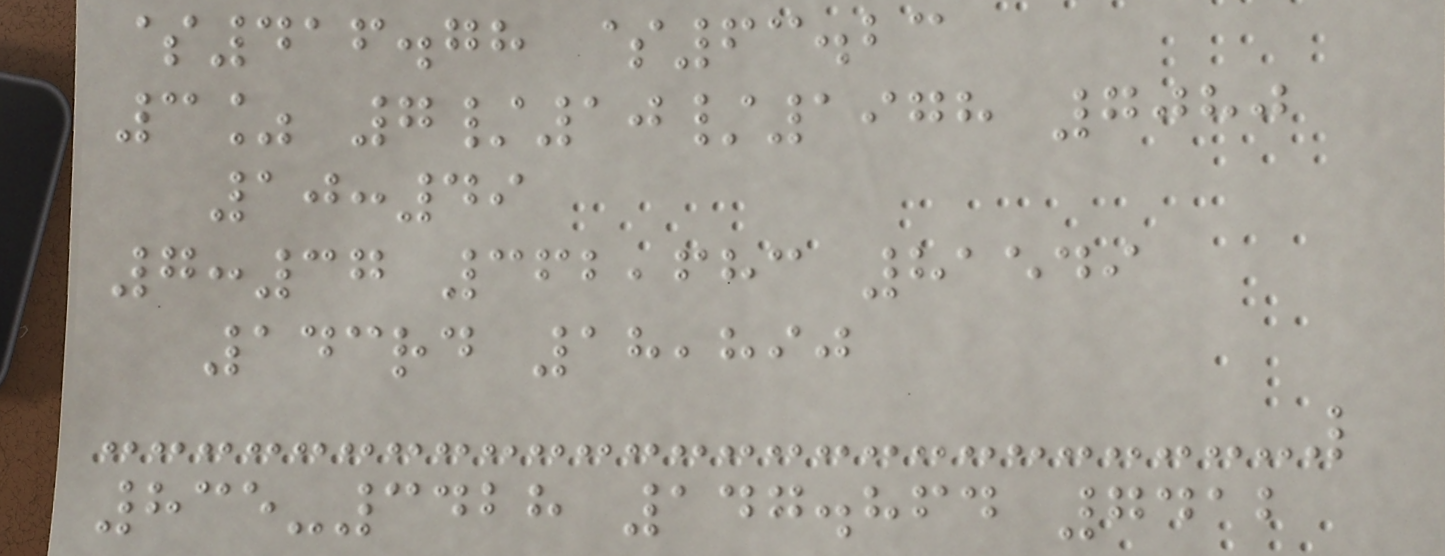$416.78 $63.23
3% 7/10/1978 7080
10:49
7:37 362,683 81549
143rd 18,890
835-3428 147.864 7412
